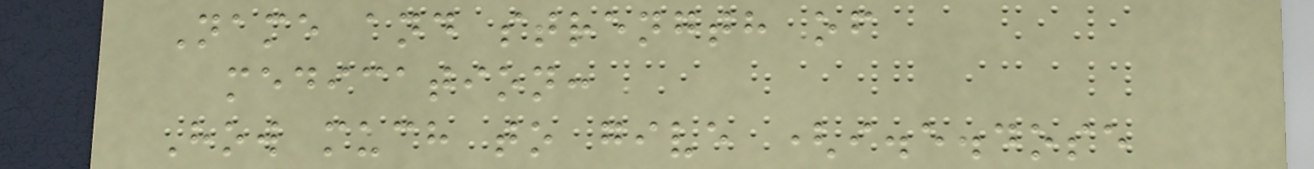Name and strength of
medication:
How much to give (i.e.dose
